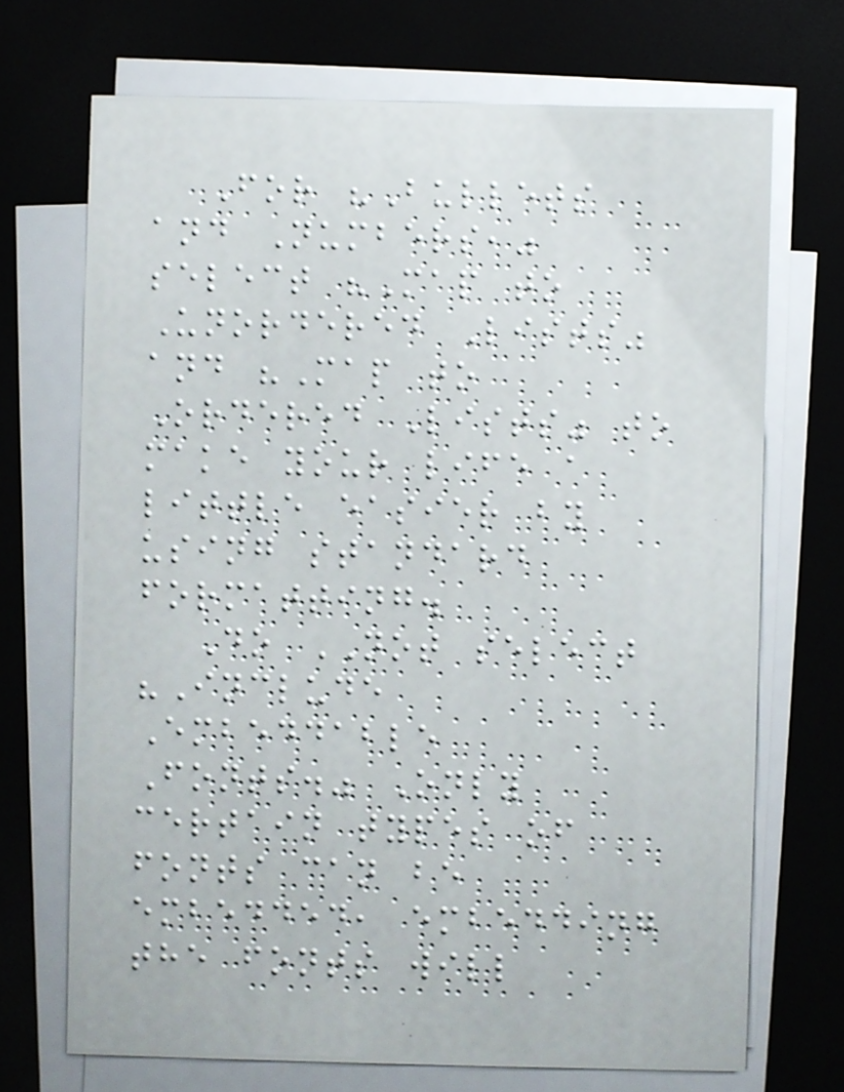For "Bullets
and Numbers,"
select "Map to
Unordered Lists"
and "Map to
Ordered Lists" to
make your life a
little easier by
using standard
formatting.
Do NOT select
"Include
Embeddable
Fonts." Only
certain types of
fonts can be
embedded, embedding
the fonts will
